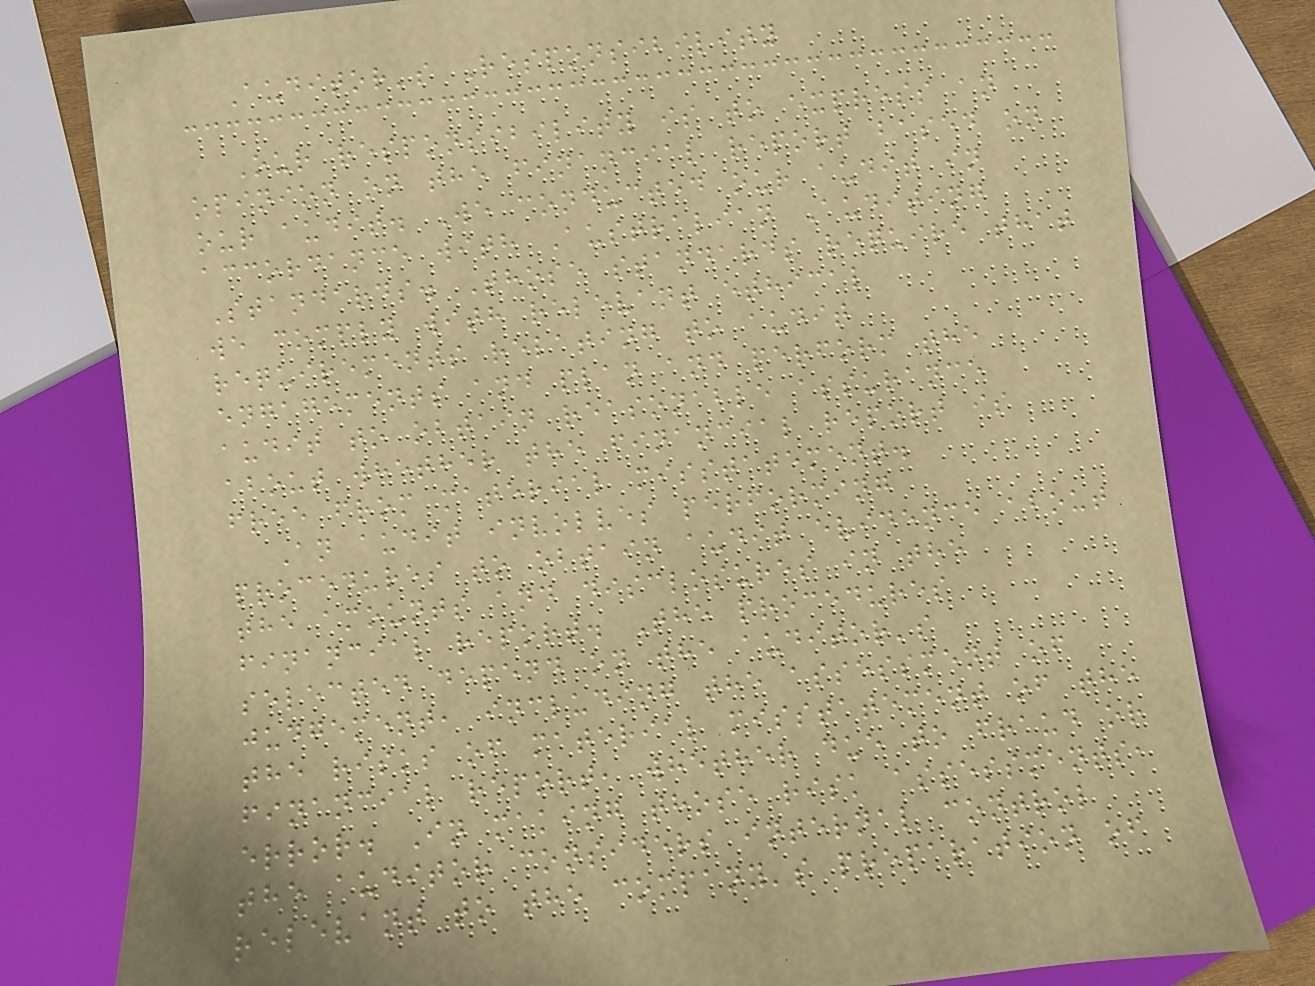Auditor's Responsibility
Our responsibility is to express an
opinion on the financial report based on
our audit. We conducted our audit in
accordance with Australian Auditing
Standards. Those standards require that
we comply with relevant ethical
requirements relating to audit
engagements and plan and perform the
audit to obtain reasonable assurance
about whether the financial report is
free from material misstatement.
An audit involves performing
procedures to obtain audit evidence about
the amounts and disclosures in the
financial report. The procedures
selected depend on the auditor's
judgement, including the assessment of
the risks of material misstatement of the
financial report, whether due to fraud or
error. In making those risk assessments,
the auditor considers internal control
relevant to the company's preparation of
